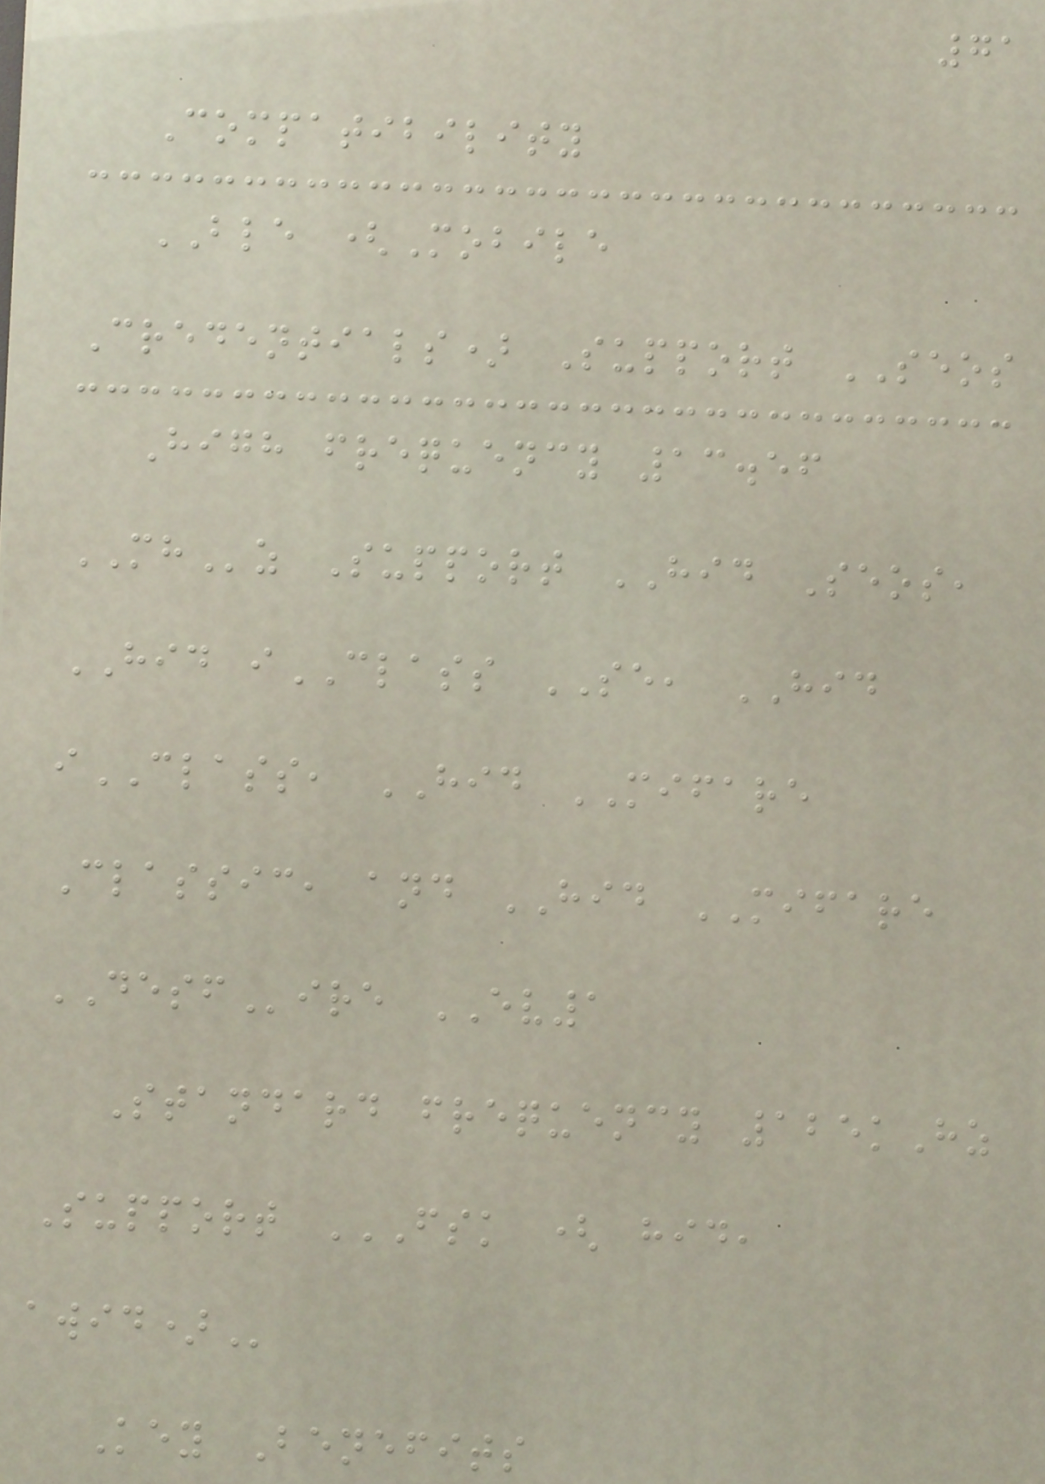71
Compatibility
BLE (Mobile
Credentials) Support SEOS
High frequency 13.56
MHz Support HID Seos,
HID iCLASS SE, HID
iCLASS, HID MIFARE
Classic, and HID MIFARE
DESFire EV1
Standard frequency 125kHz
Support FSK ( HID,
AWID)
Key Benefits
